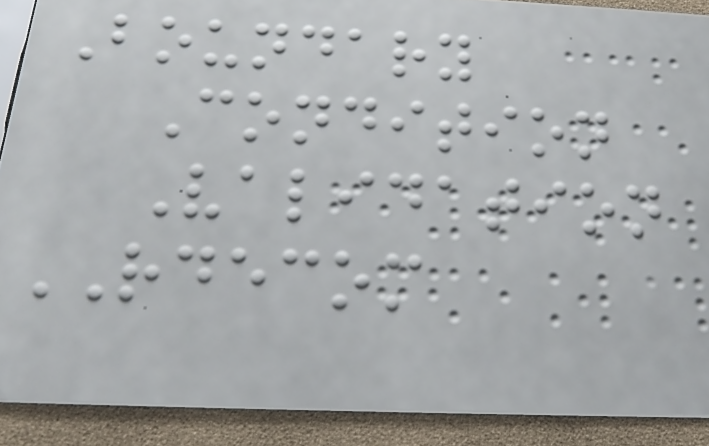Boundary
Condition
Validation
RDECOM
